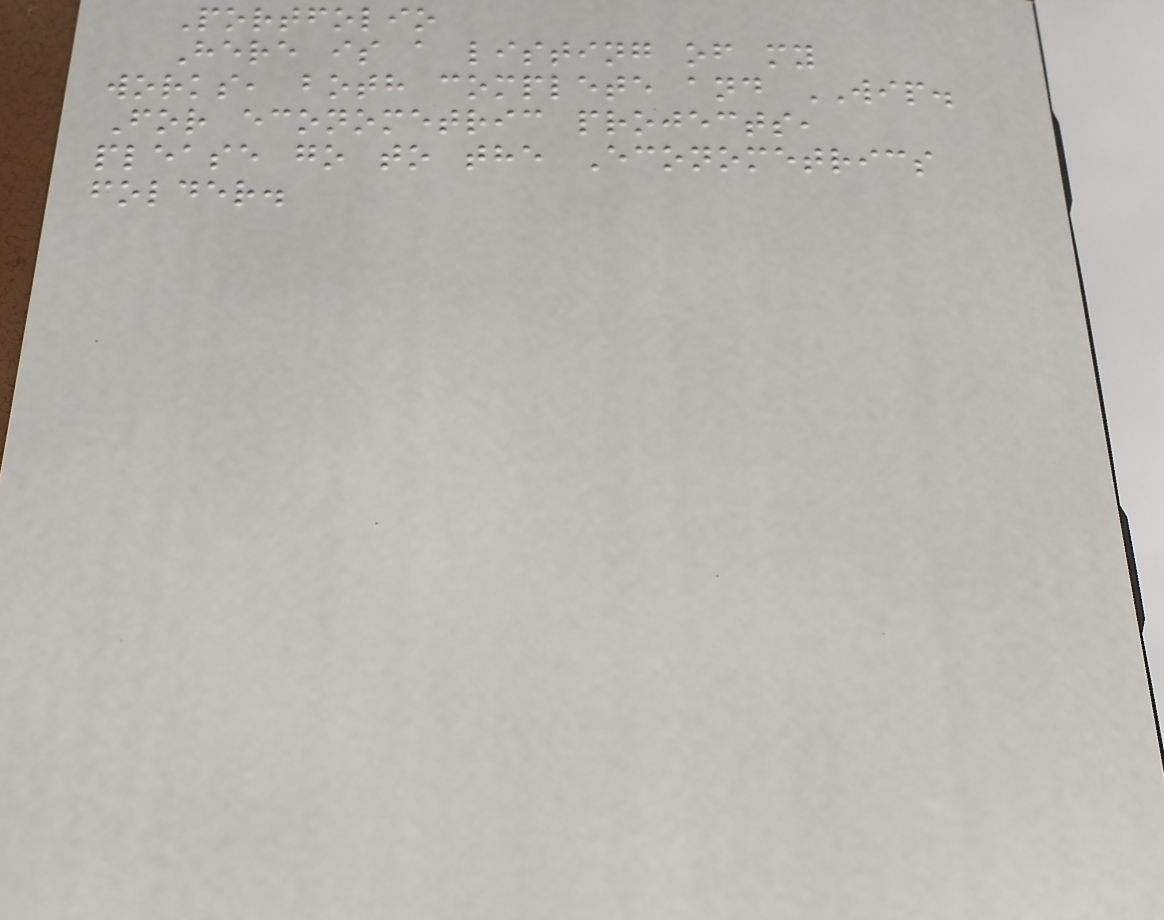Portfolio
Here is a listing of my
works, both complete and WIP.
For econometric projects,
please go to the Econometrics
folder.
